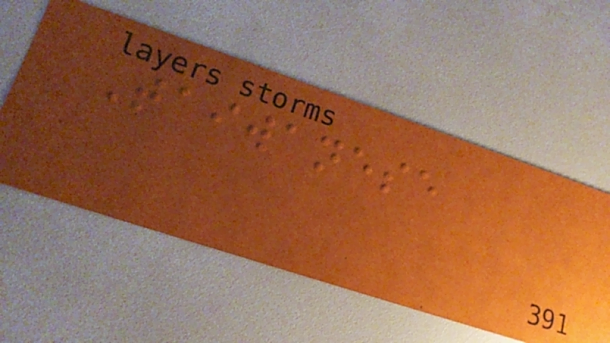Taiwanese
